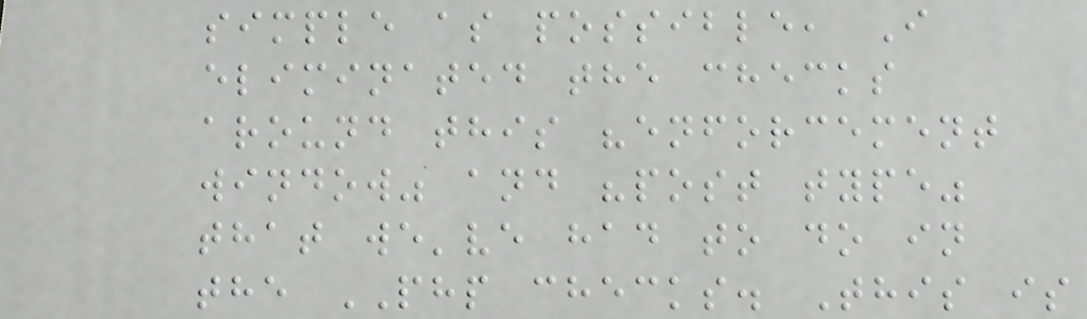simple as possible, I
eliminated the checks
around this "enforcement
window" and "post type"
that we've had to do in
the PHP checks. This is
